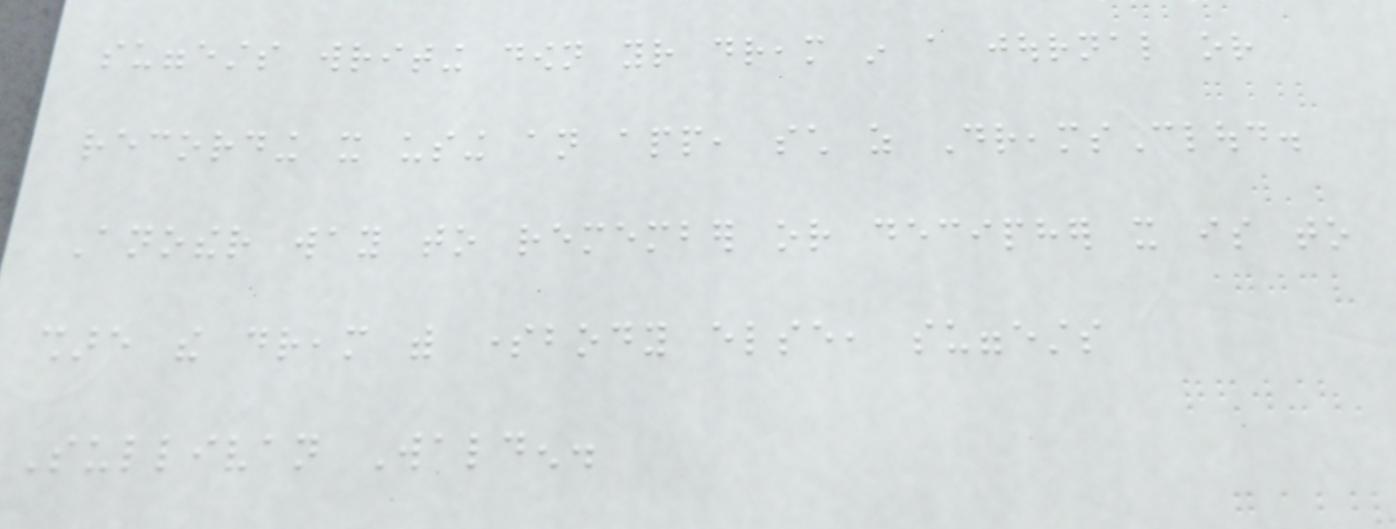suggests writing down your dream in a journal or
recording it using an app, such as DreamsCloud.
Another way to remember or decipher it is to
share the dream with somebody else, suggests
Sullivan Walden.
